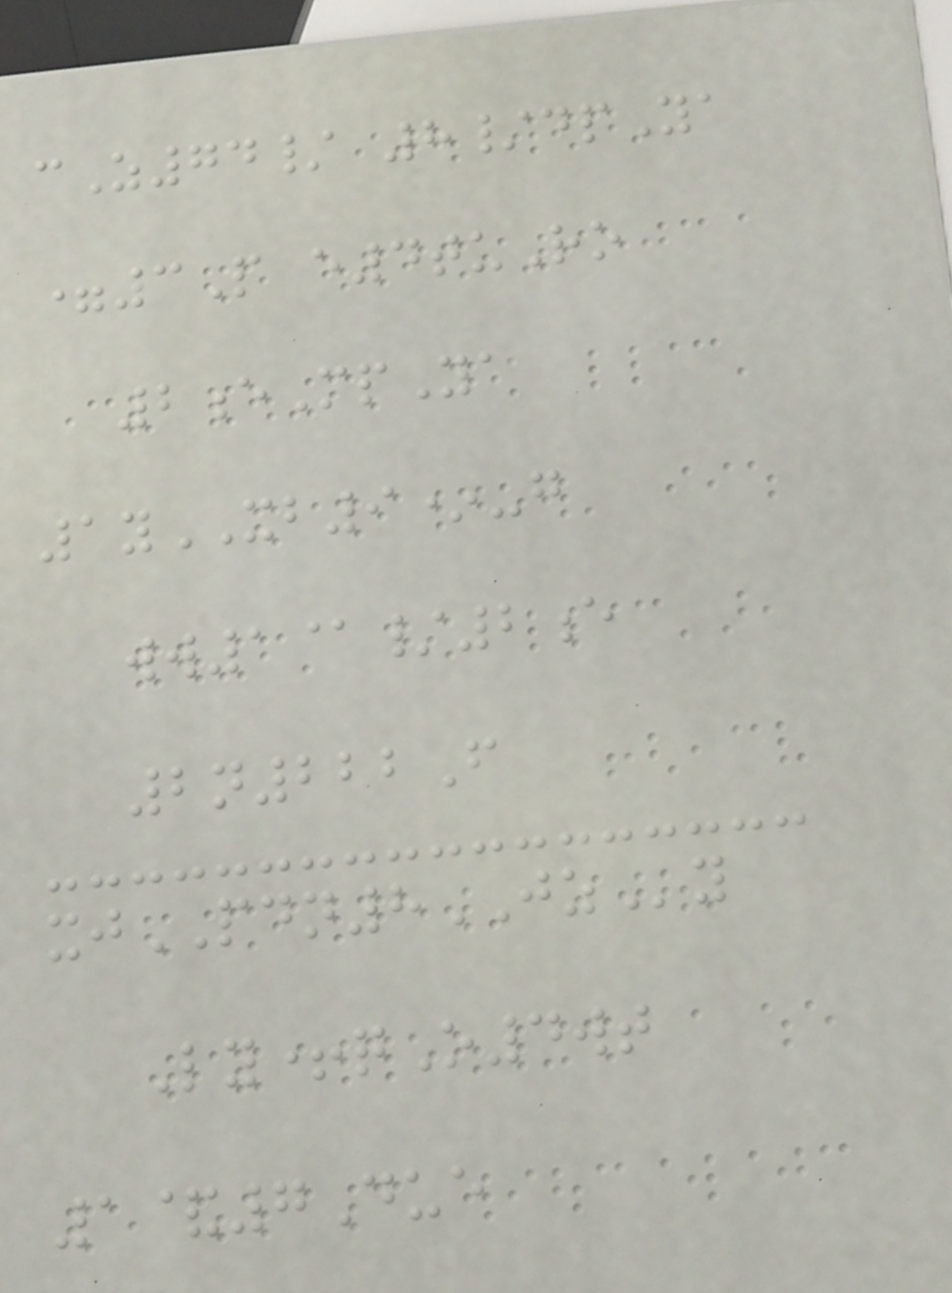cZ74/ 8/dpYa
=3P e4tuRo
2eMpYa
1yXB9*-g
ww1@/2e
2n222F
xjPDN8JZy
Ly+qO4wt
1&7Due
